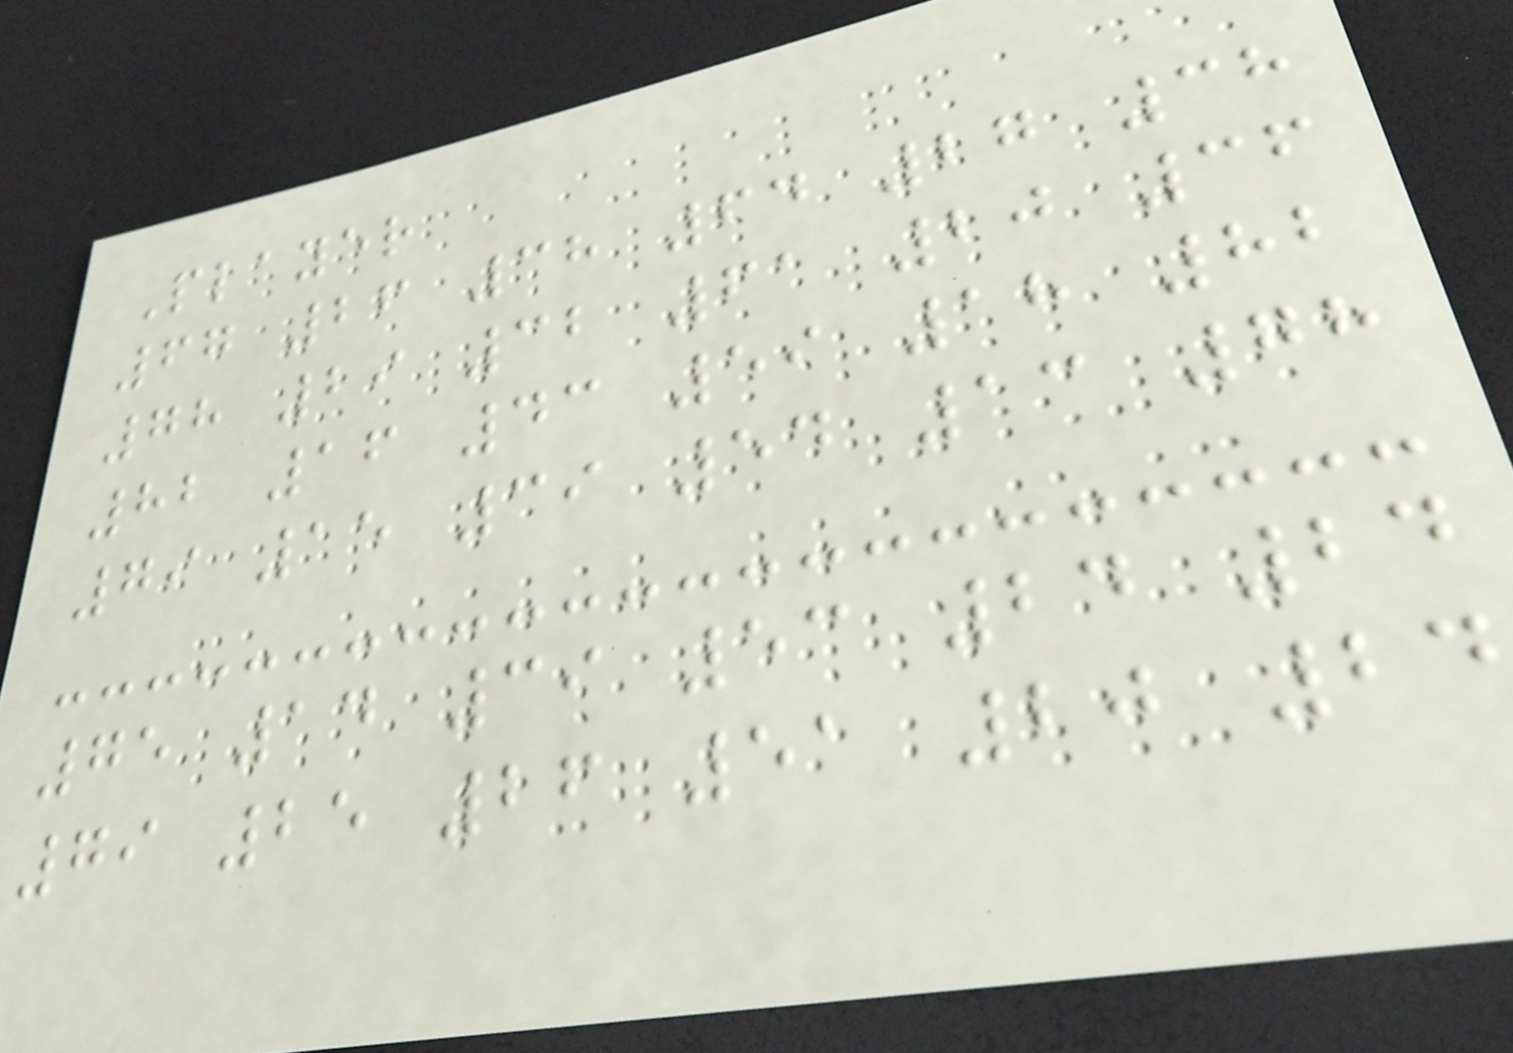Player
67 26 38 64 27 38
78 29 32 61 20 36
82 16 43 59 18 82
79 15 39 54 13 78
75 14 39 53 24 24
79 25 26 51 20 24
